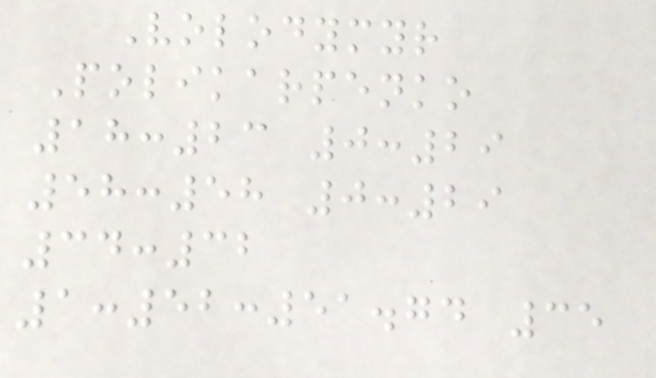Volodymyr
Polikarpenko
18:23 0:29
58:58 0:29
34:32
1:52:51.74 35
